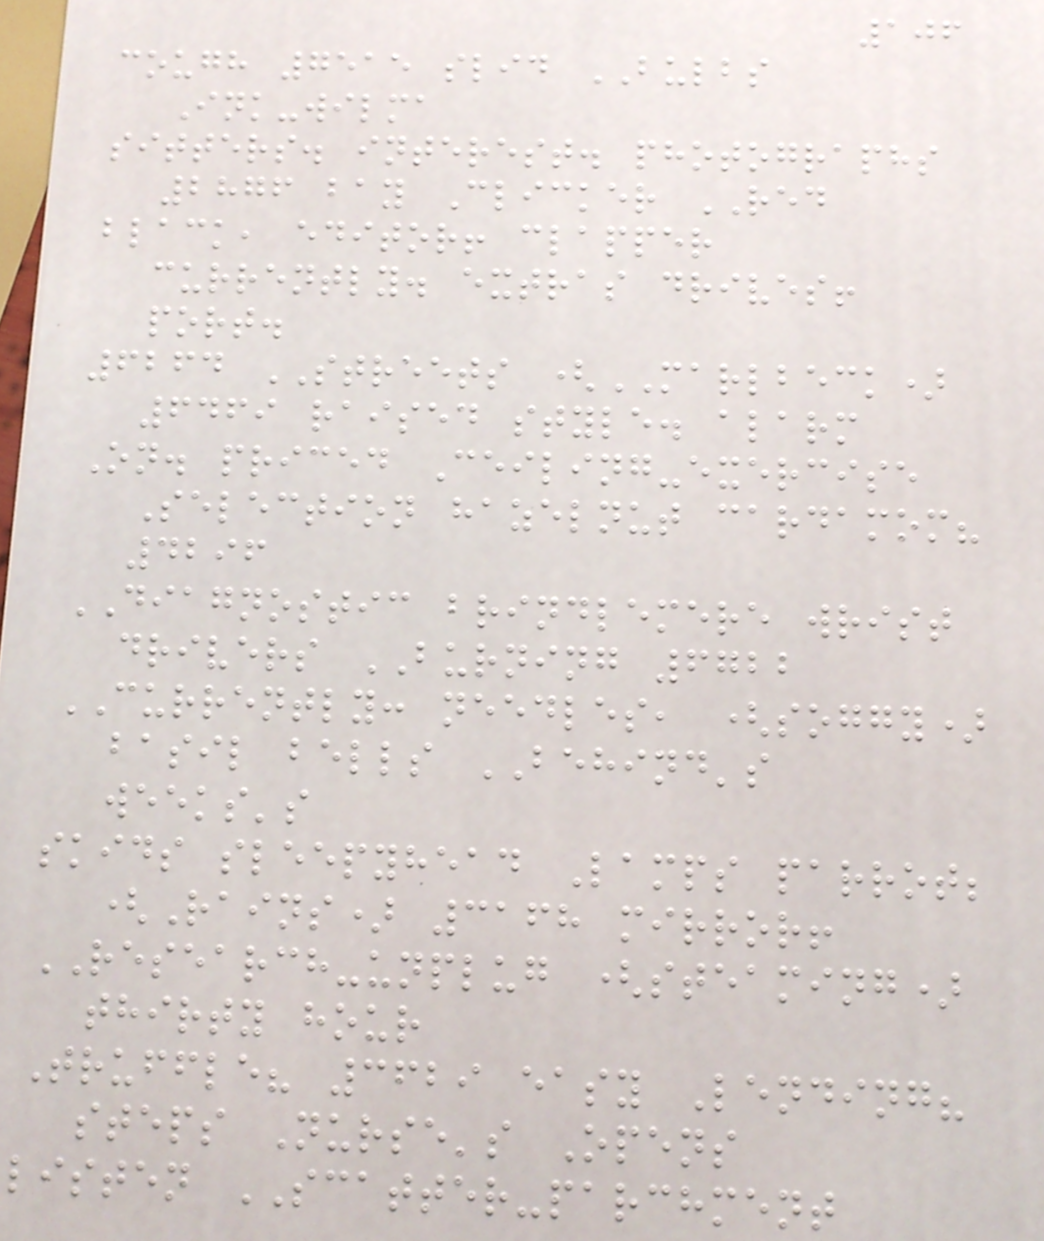106
cough 7515 slid BULBS
Ink-wilma
sitters. interest. photographs
2876 bay Clicker RED
black, editor! clapper
currently. extras drives!
port.
6264 STREETS (MARLBECK)
6469 raised style. alarm
On. priced Ceiling-exercise
Selection hazelnut cardamom?
4296
DIAGNOSTIC brindlemere wrist
drivers BURNING 6722
CURRENTLY: needles, (soggy)
basil bells BEHIND's
weeks's
skids sleepyhead Lamps parrot;
(Rains) 3168 mirror!
RESEARCH-unplug (steaming)
thirty hour
Truffle? 3629 easy Lending?
steps Nurse's Opens
listen SCATTER-parchment
